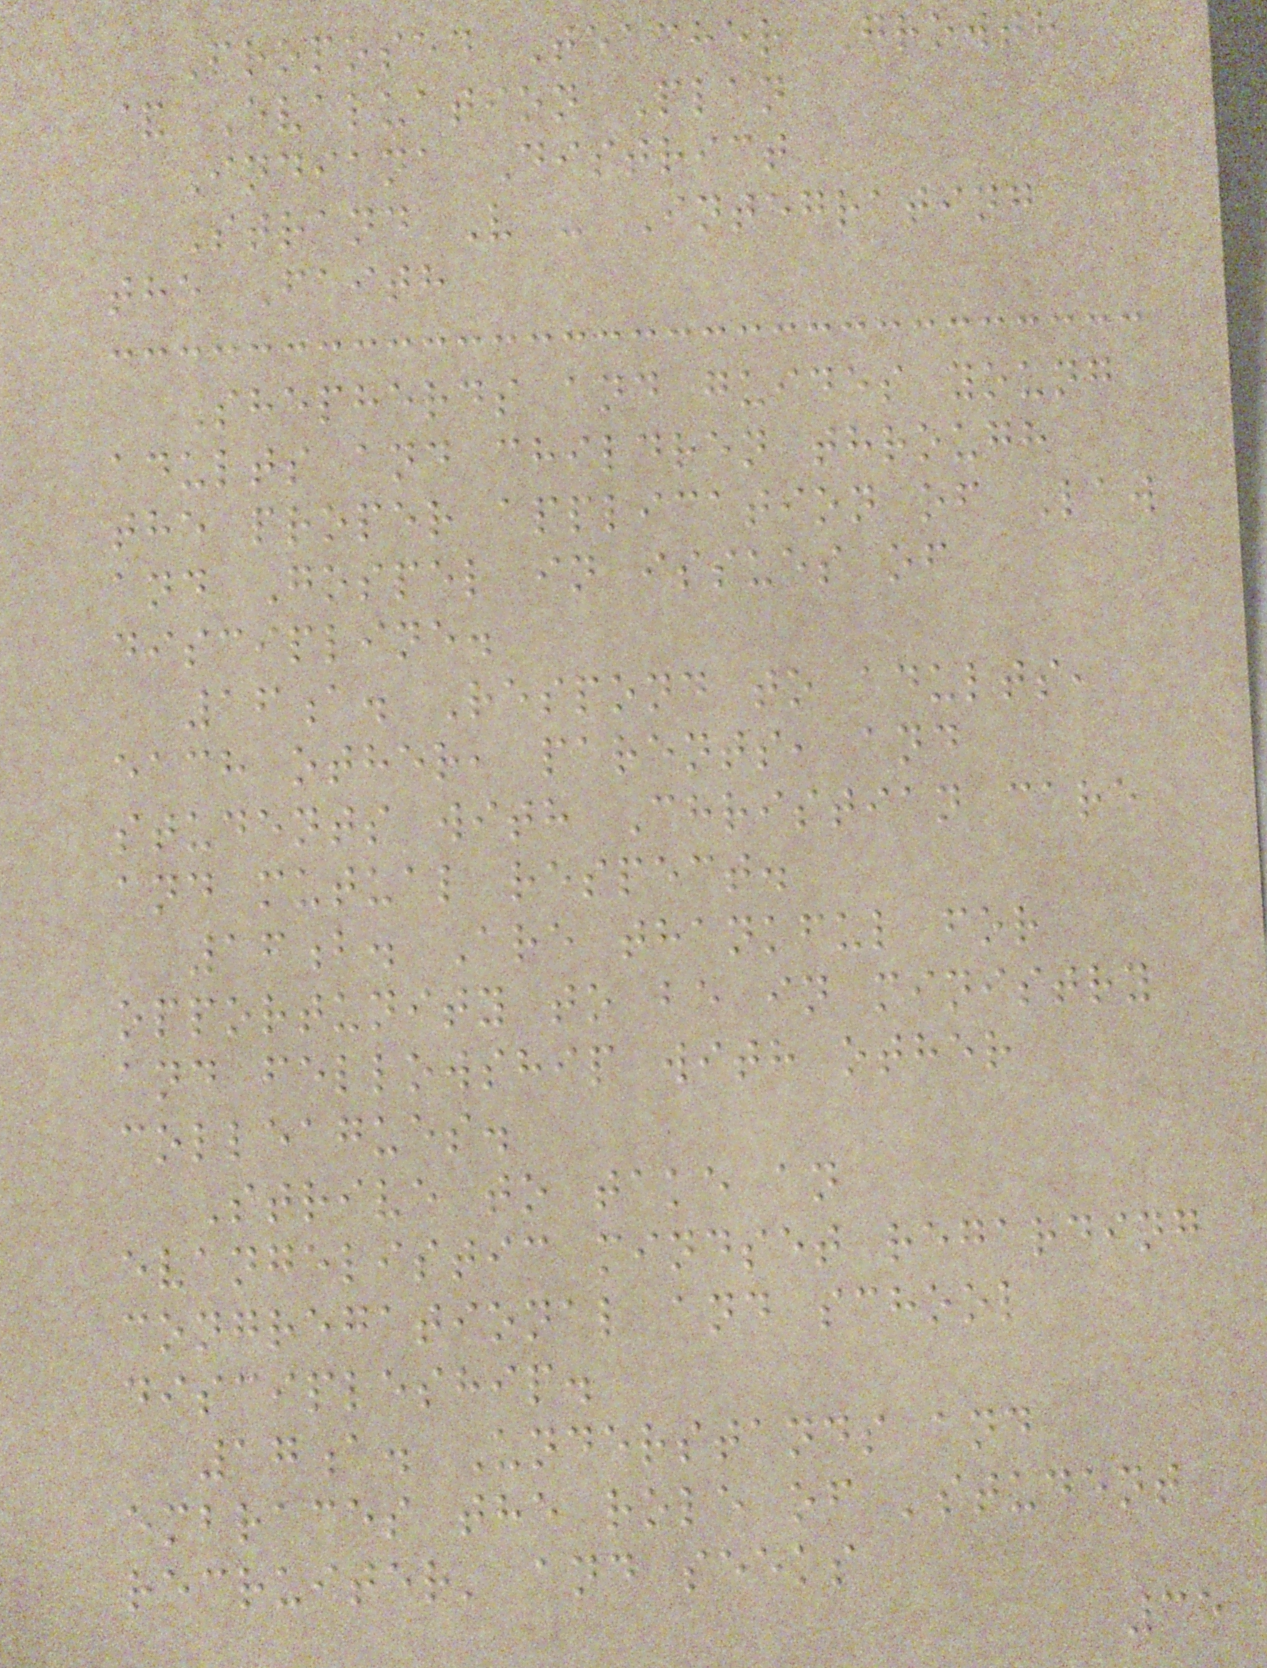Proposed Teacher Growth
& Evaluation Plan
Indiana District
Strand V - Integrating
the Faith
Shepherds and guides young
adults and children through
the proper application of Law
and Gospel in issues of
discipline.
16a. Respond to adults,
each other, parents, and
students with Christian care
and mutual respect.
16b. Are thankful for
opportunity to be in ministry
and fellowship with other
colleagues.
Strive to take an
evangelistic mindset regarding
congregational and school
discipleship.
17a. Understands and
embraces the role of 'student
recruiter' and seeks
35
